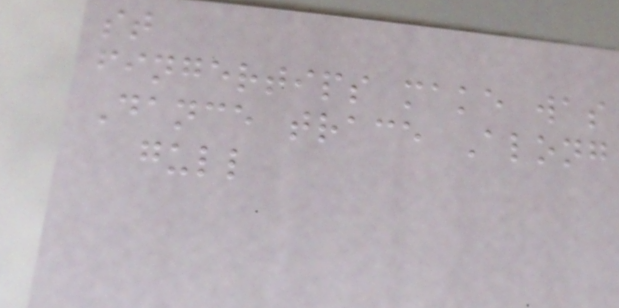st
fingertips make was
Dance trace Along
gull
